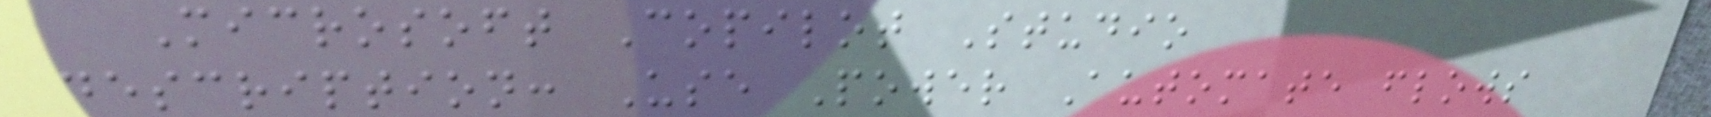Microsoft Copilot Studio
description: Use Power Automate flows
